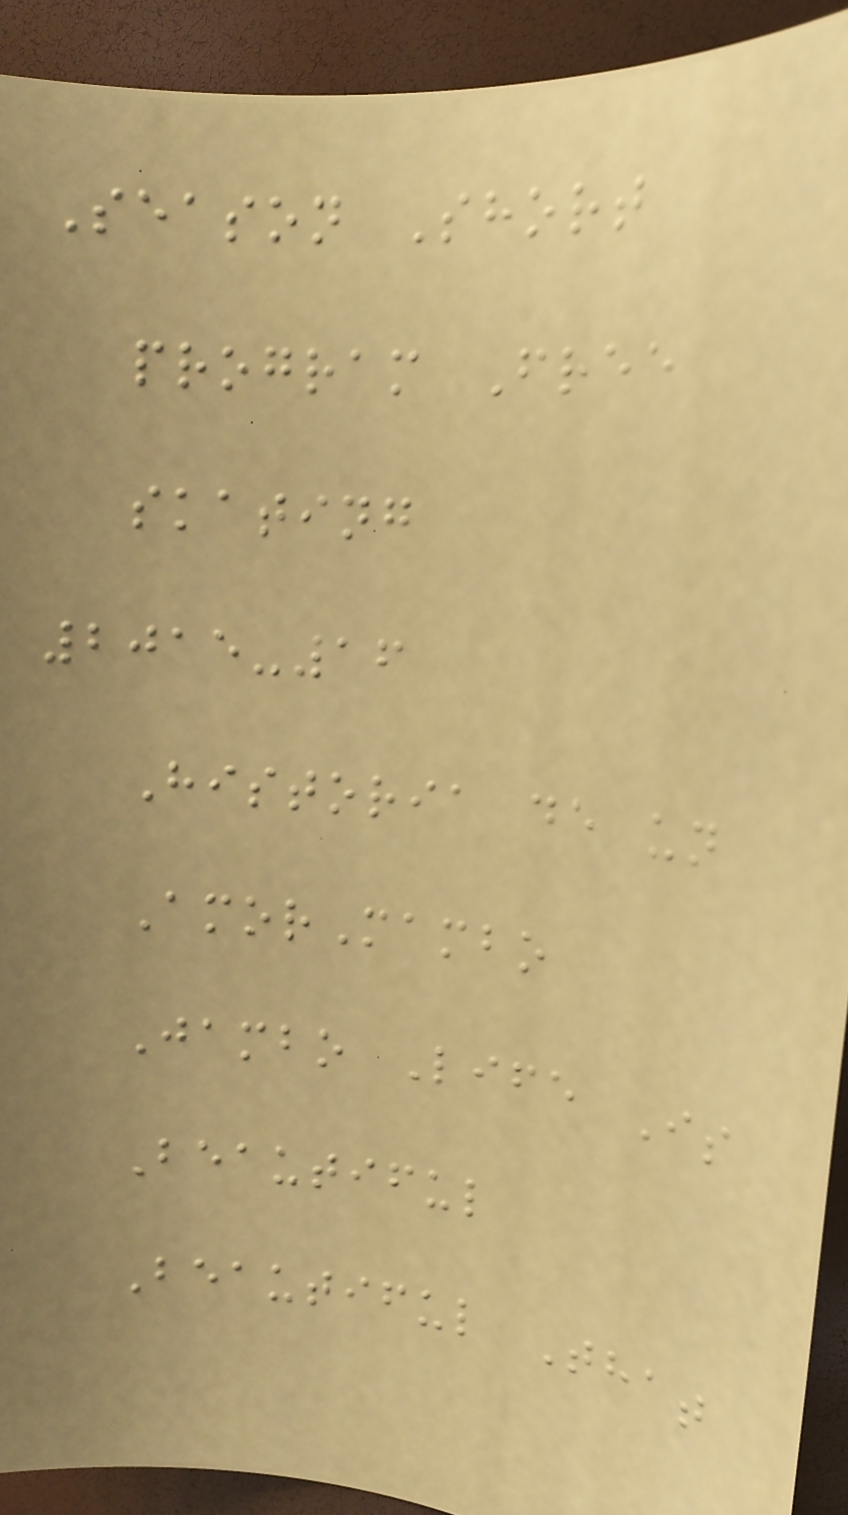Season Short
program Free
skating
2015-16
Historia de un
AmorMambo
Jambo Life Is
Beautiful
Beautiful That
